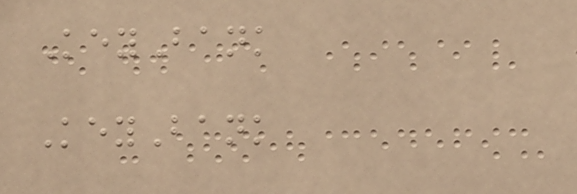KeyBank
KeyBank
